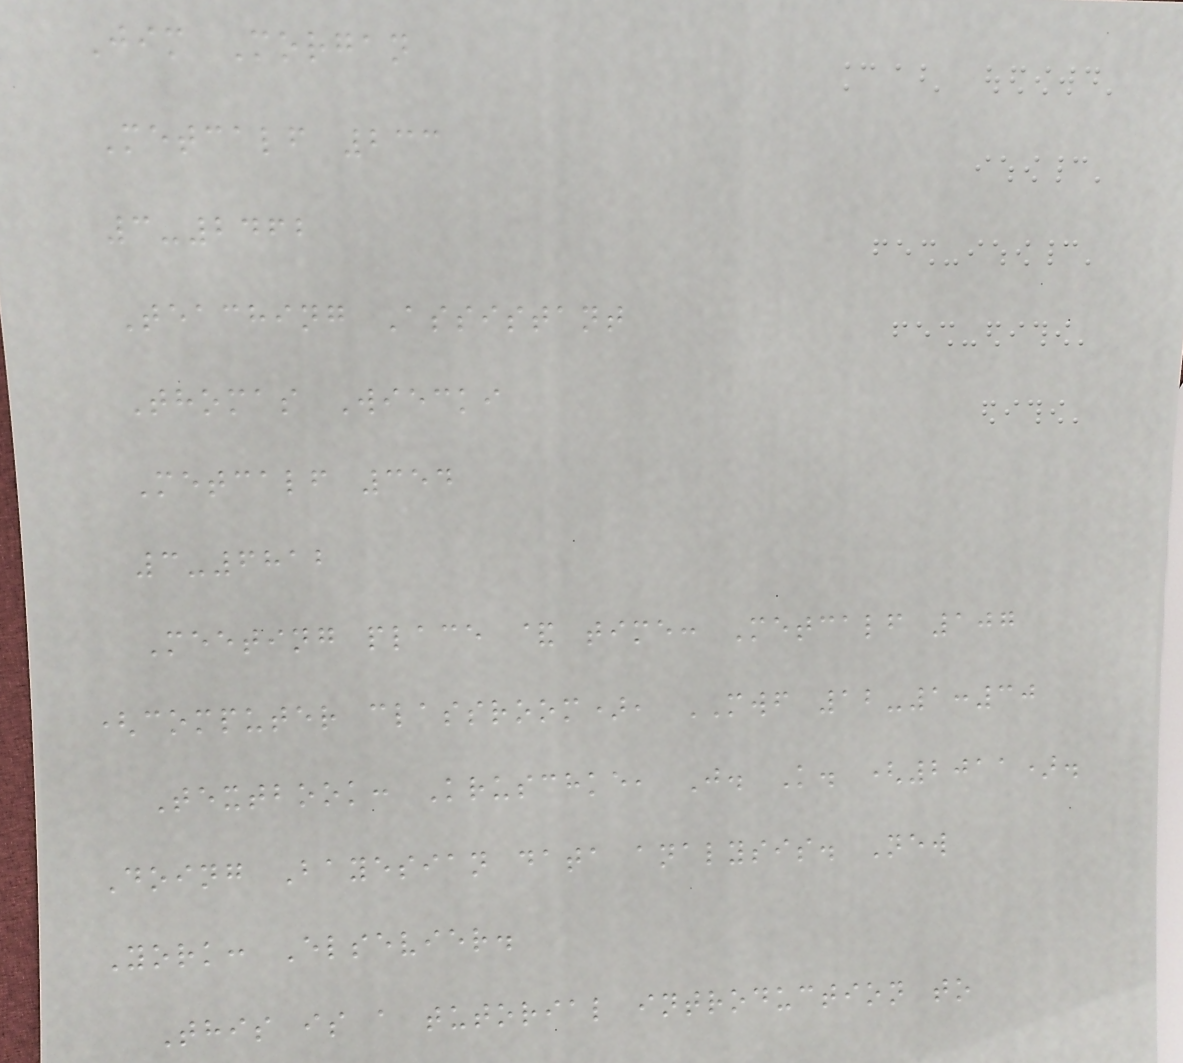Jim Morgan
Metcalf 233
3-2462
Teaching Assistant
Thomas Wiecki
Metcalf 354
3-6812
Meeting place & time: Metcalf 107
(computer classroom), MWF 12-1:30
Textbook: Kruschke, J. K. (2011).
Doing Bayesian data analysis. New
York: Elsevier.
This is a tutorial introduction to
